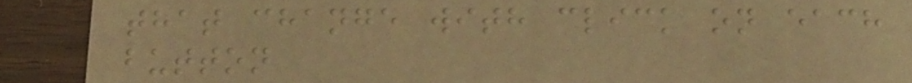that change with click on each
button
